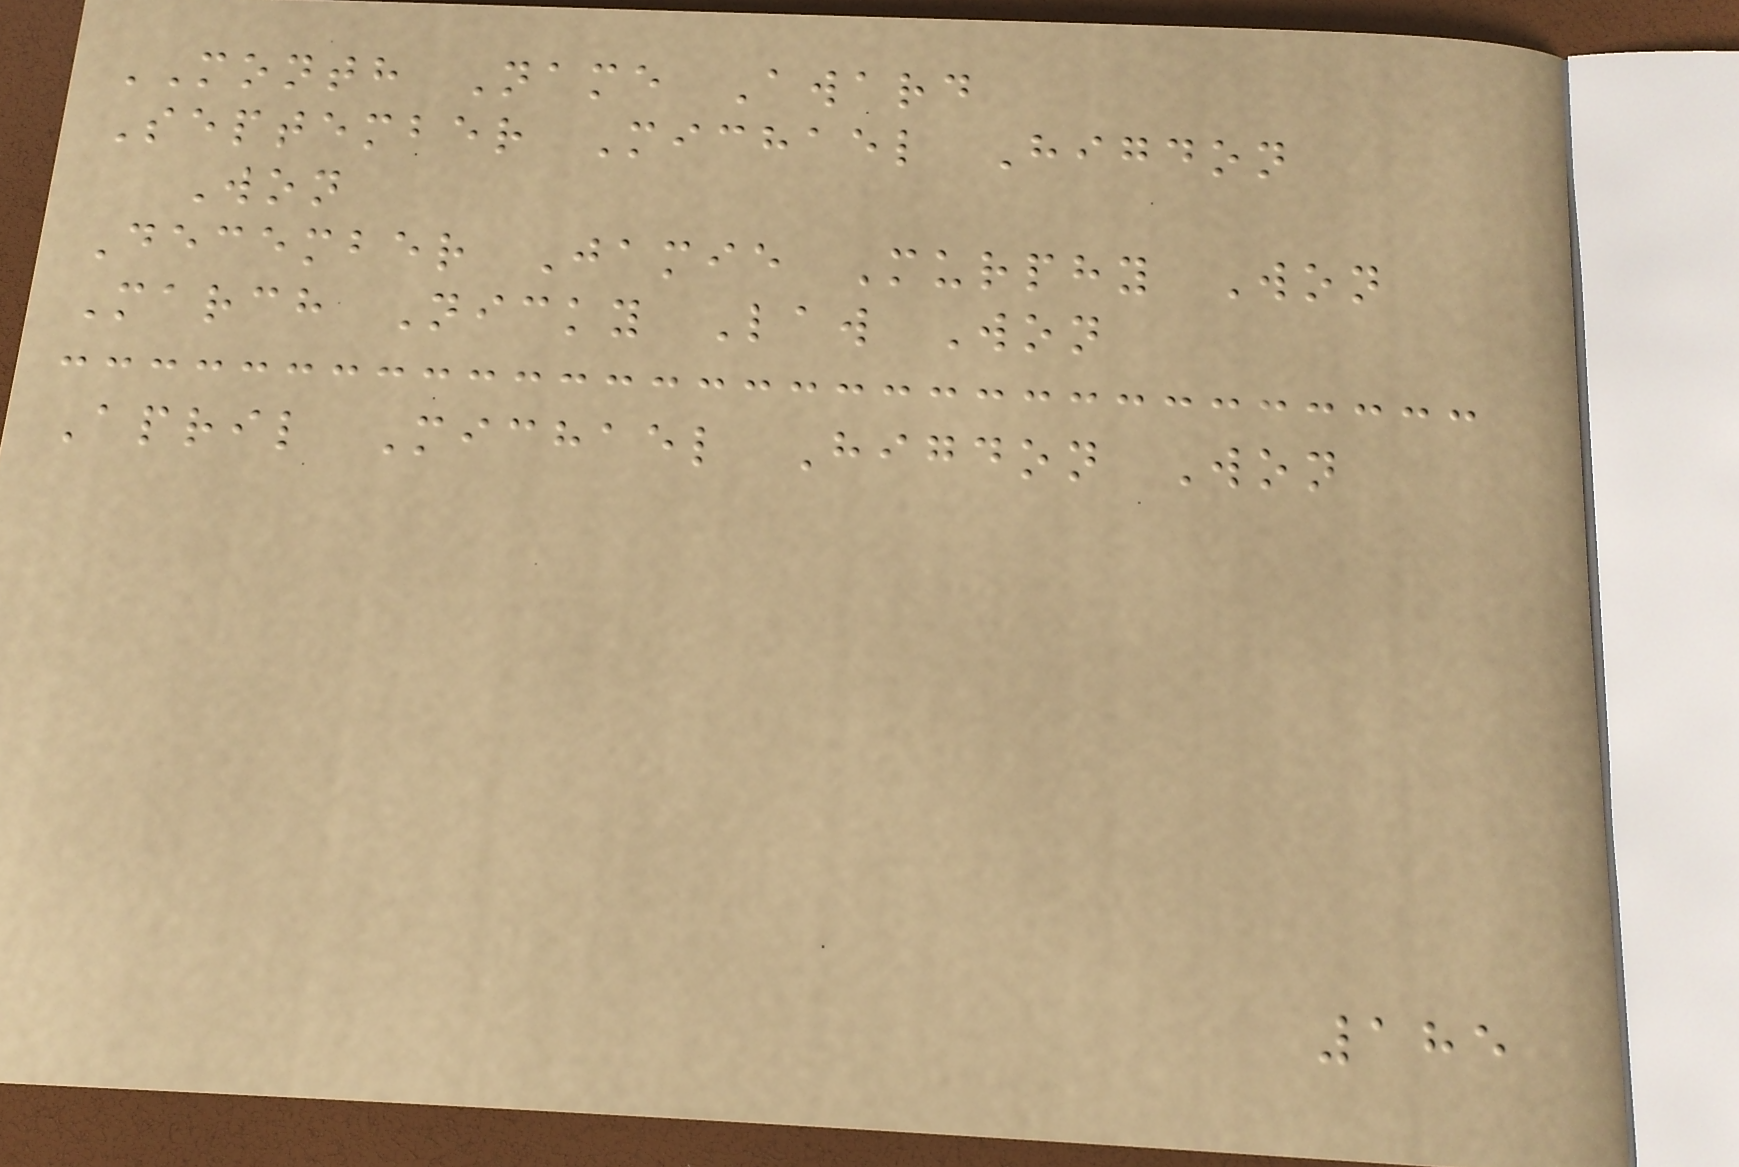MONTH Name Award
September Michael Higdon
Won
December Jamie Murphy Won
March Nicky Law Won
April Michael Higdon Won
185
